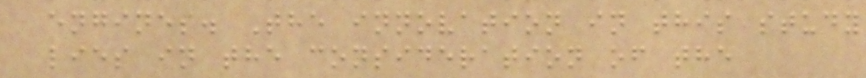engines. The innovation in this study
lies in the consideration of the
